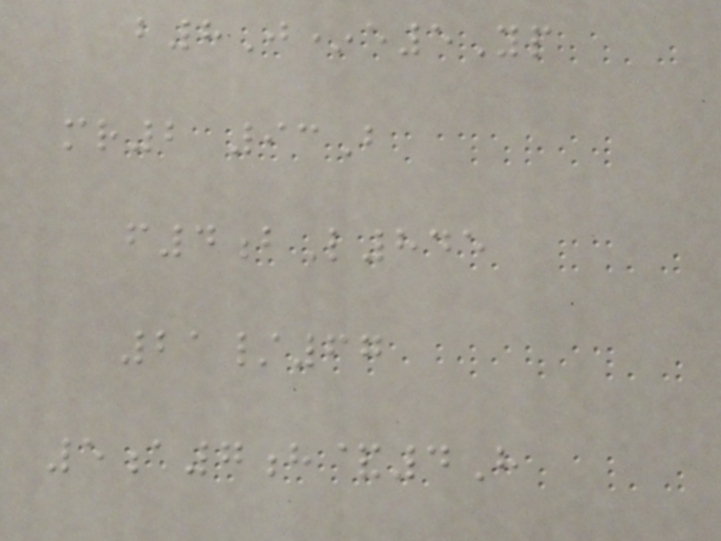b8J*e5Yp
mr2 93B
f4bL845
21/67
5a7h&4H
